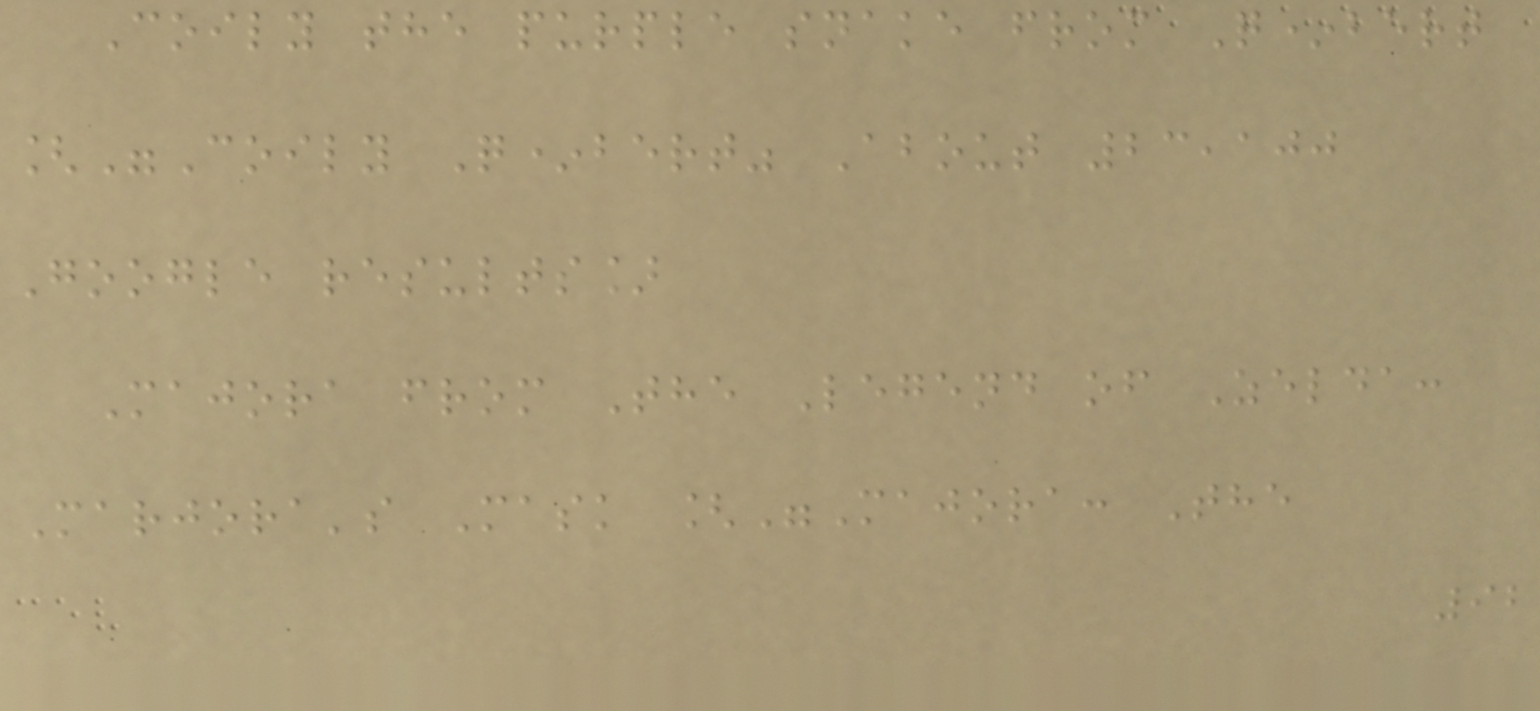Coily the purple snake from Q*bert
["Coily Q*bert" About 23,100
Google results]
Majora from The Legend of Zelda:
Marjora's Mask ["Majora: The
92
